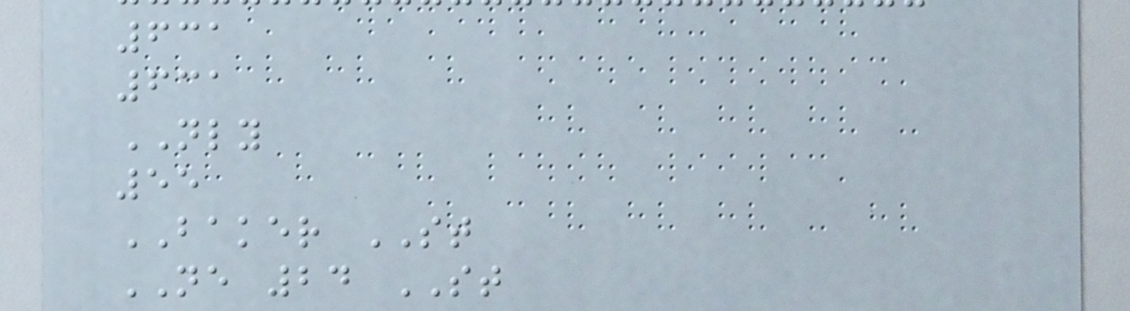631
631
NLY
55
BAKER ST
NE 24 ST
